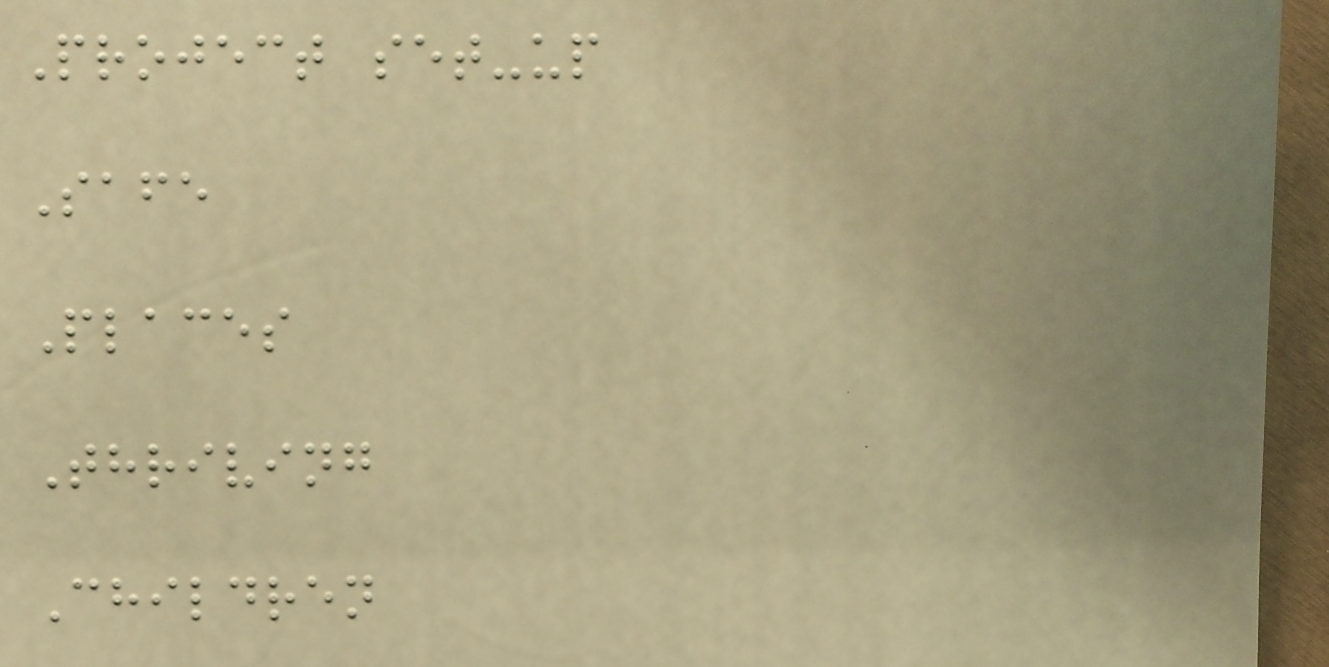Project set-up
Safe
Places
Thriving
Children
